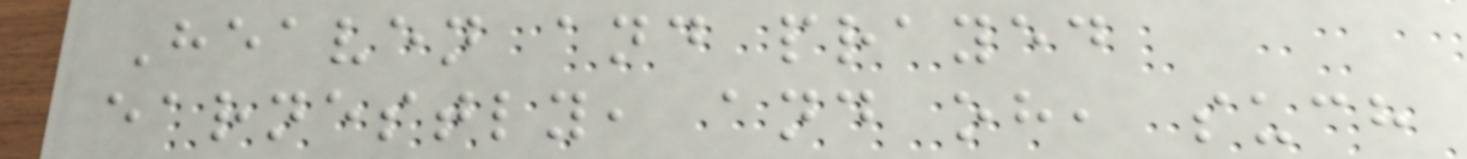Heaven and prayed
earnestly, and oh, such
